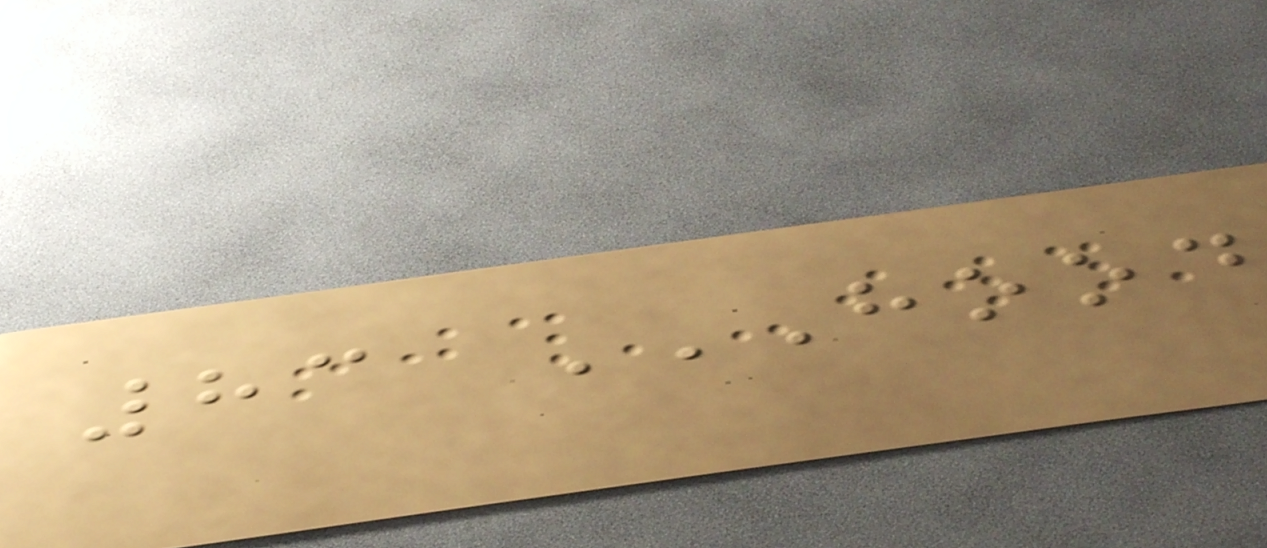83 HOOD
